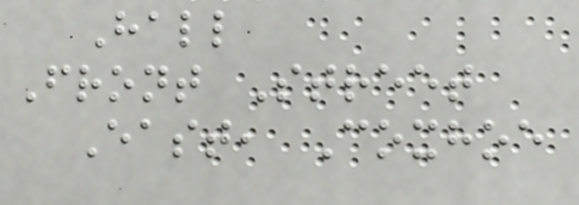Hall
Front Street
East, Coxhoe
